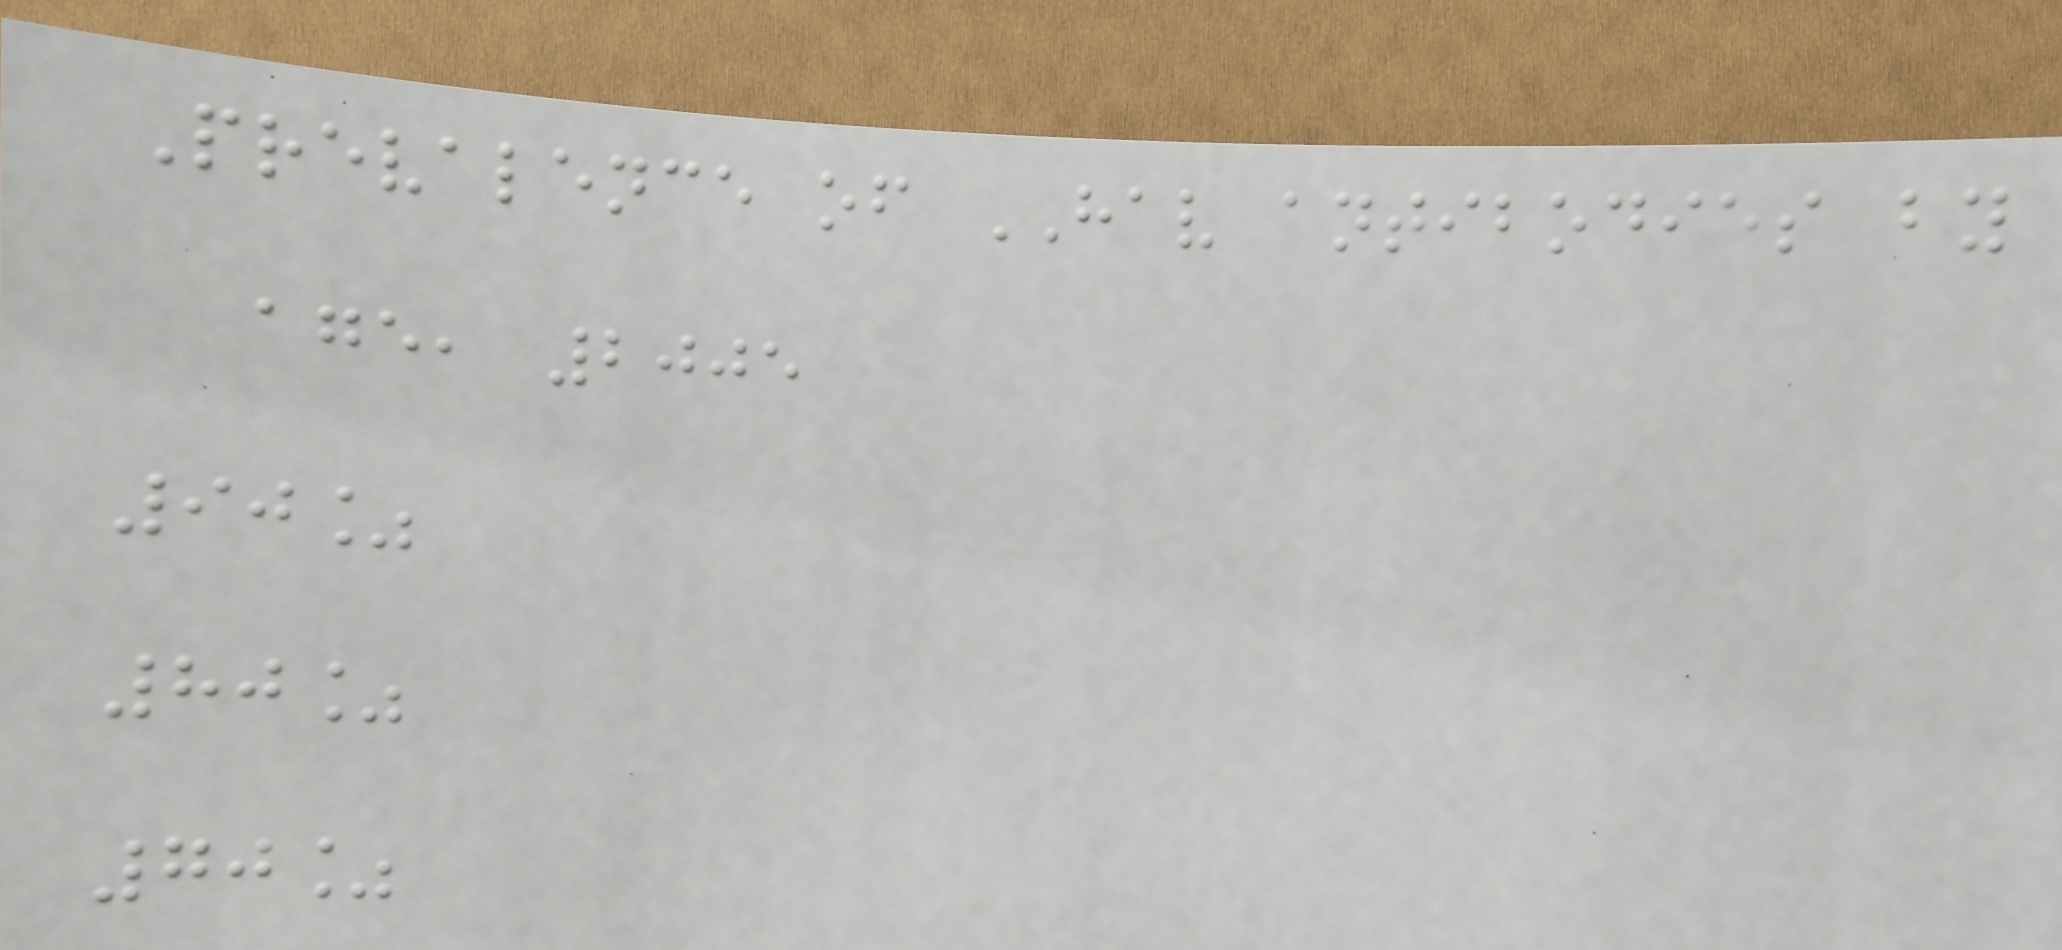Prevalence of HAV antibodies by
age, 2005
90%
80%
70%
